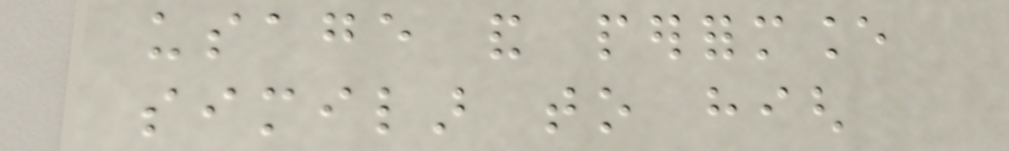usage and performance
similar to high
